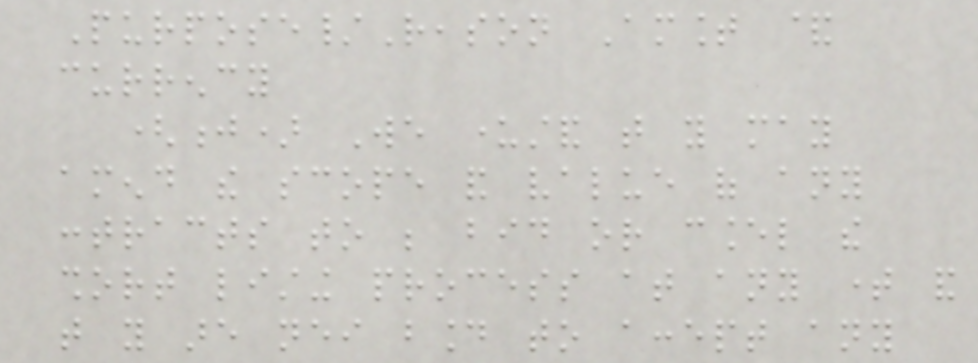Purpose/Reason Amount &
currency
(j) We understand that you may
amend the scope and value of any
contracts to be bid or cancel the
short listing process at any time and
that you are neither bound to accept any
